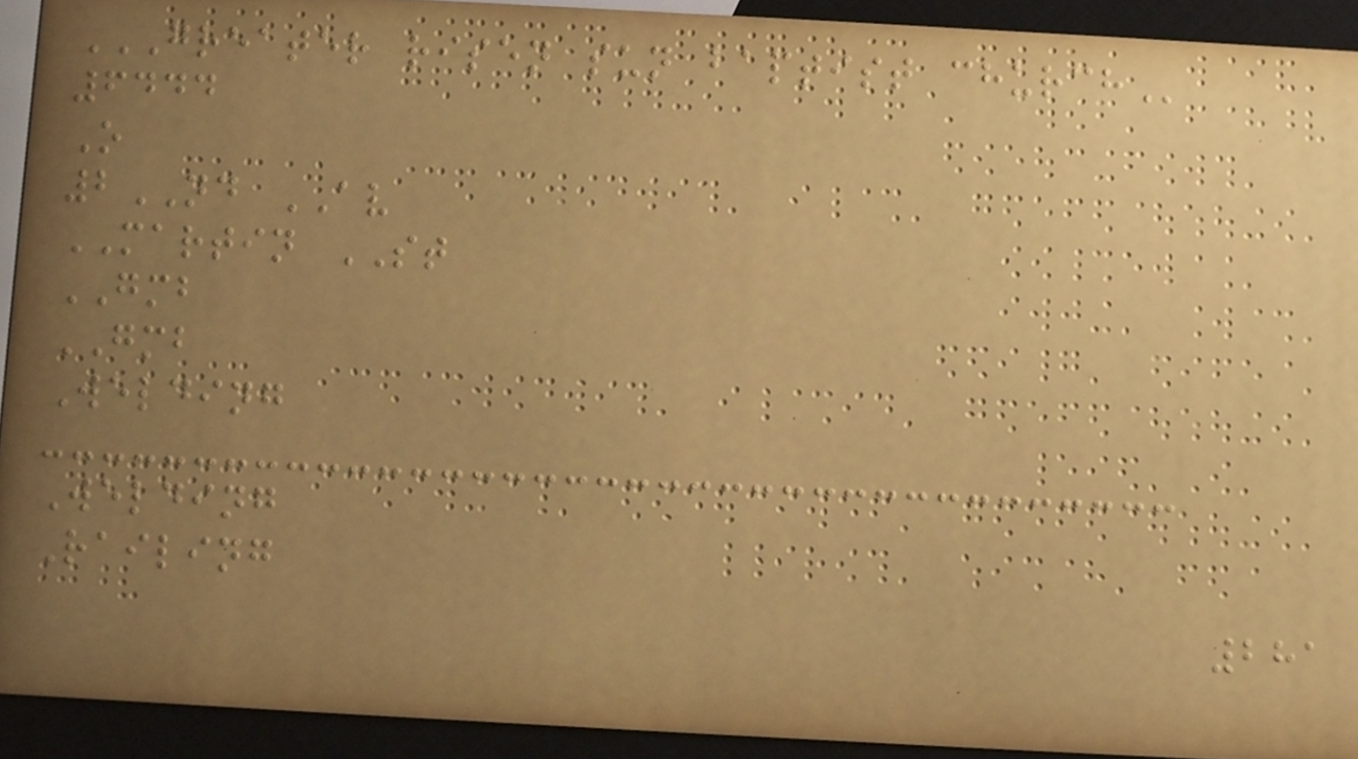GREATER RISEN SUN BAPTIST CHURCH
6444
O
2ND AV
MARTIN ST
GMB
GMB
Welding
Welding
Railing
281
